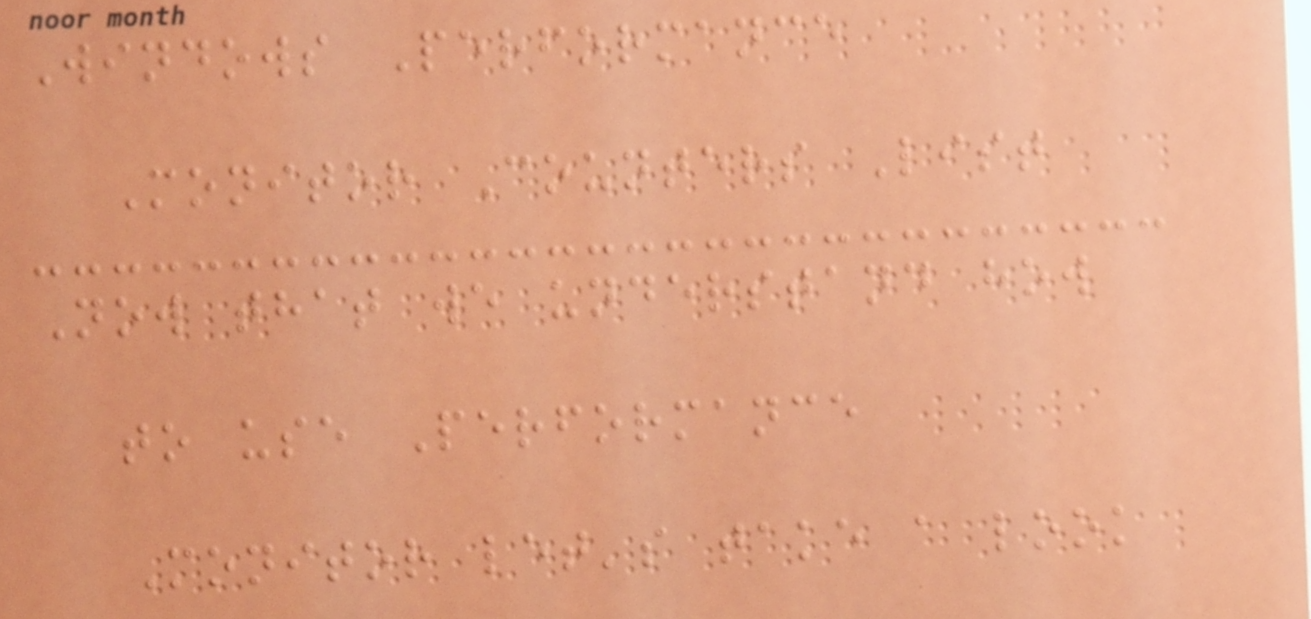Windows Performance
Monitor Counters List
Now that we understand how
to use Performance
Monitor let's take a look
